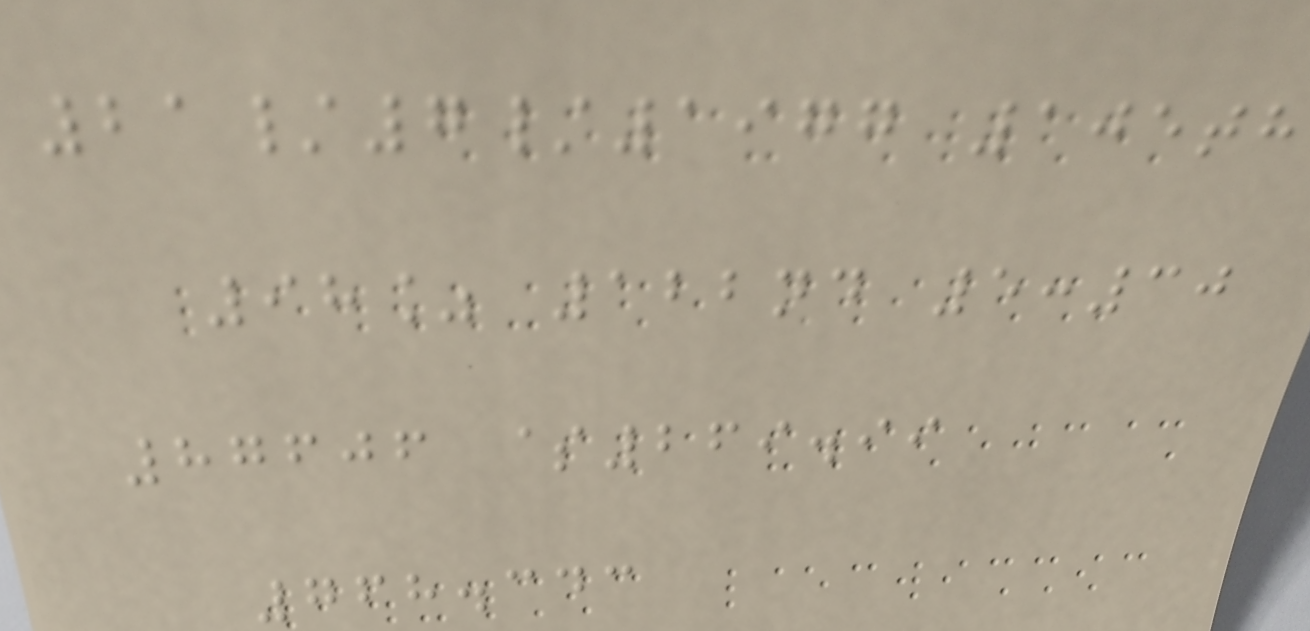21/7/1977 105th
98% 122nd 5:30
87606 $269.99
768.343
